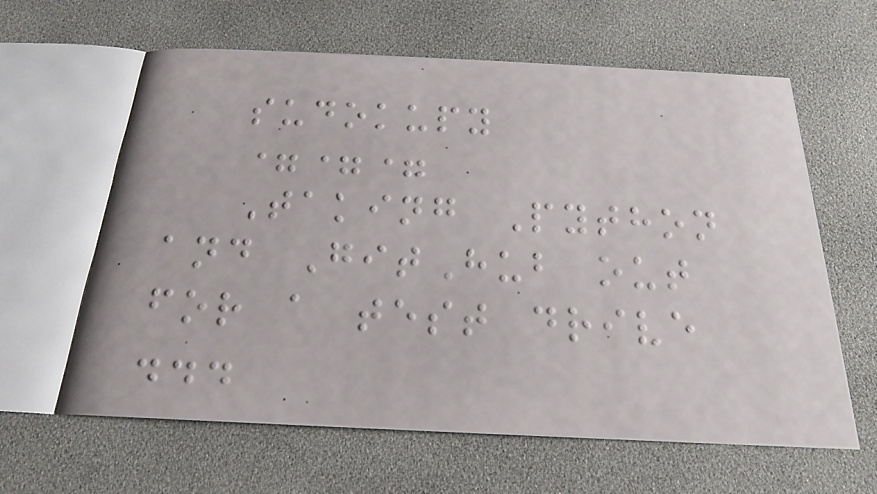sudokupy
===
Taking Python
and GitHub out
for a test drive
...
